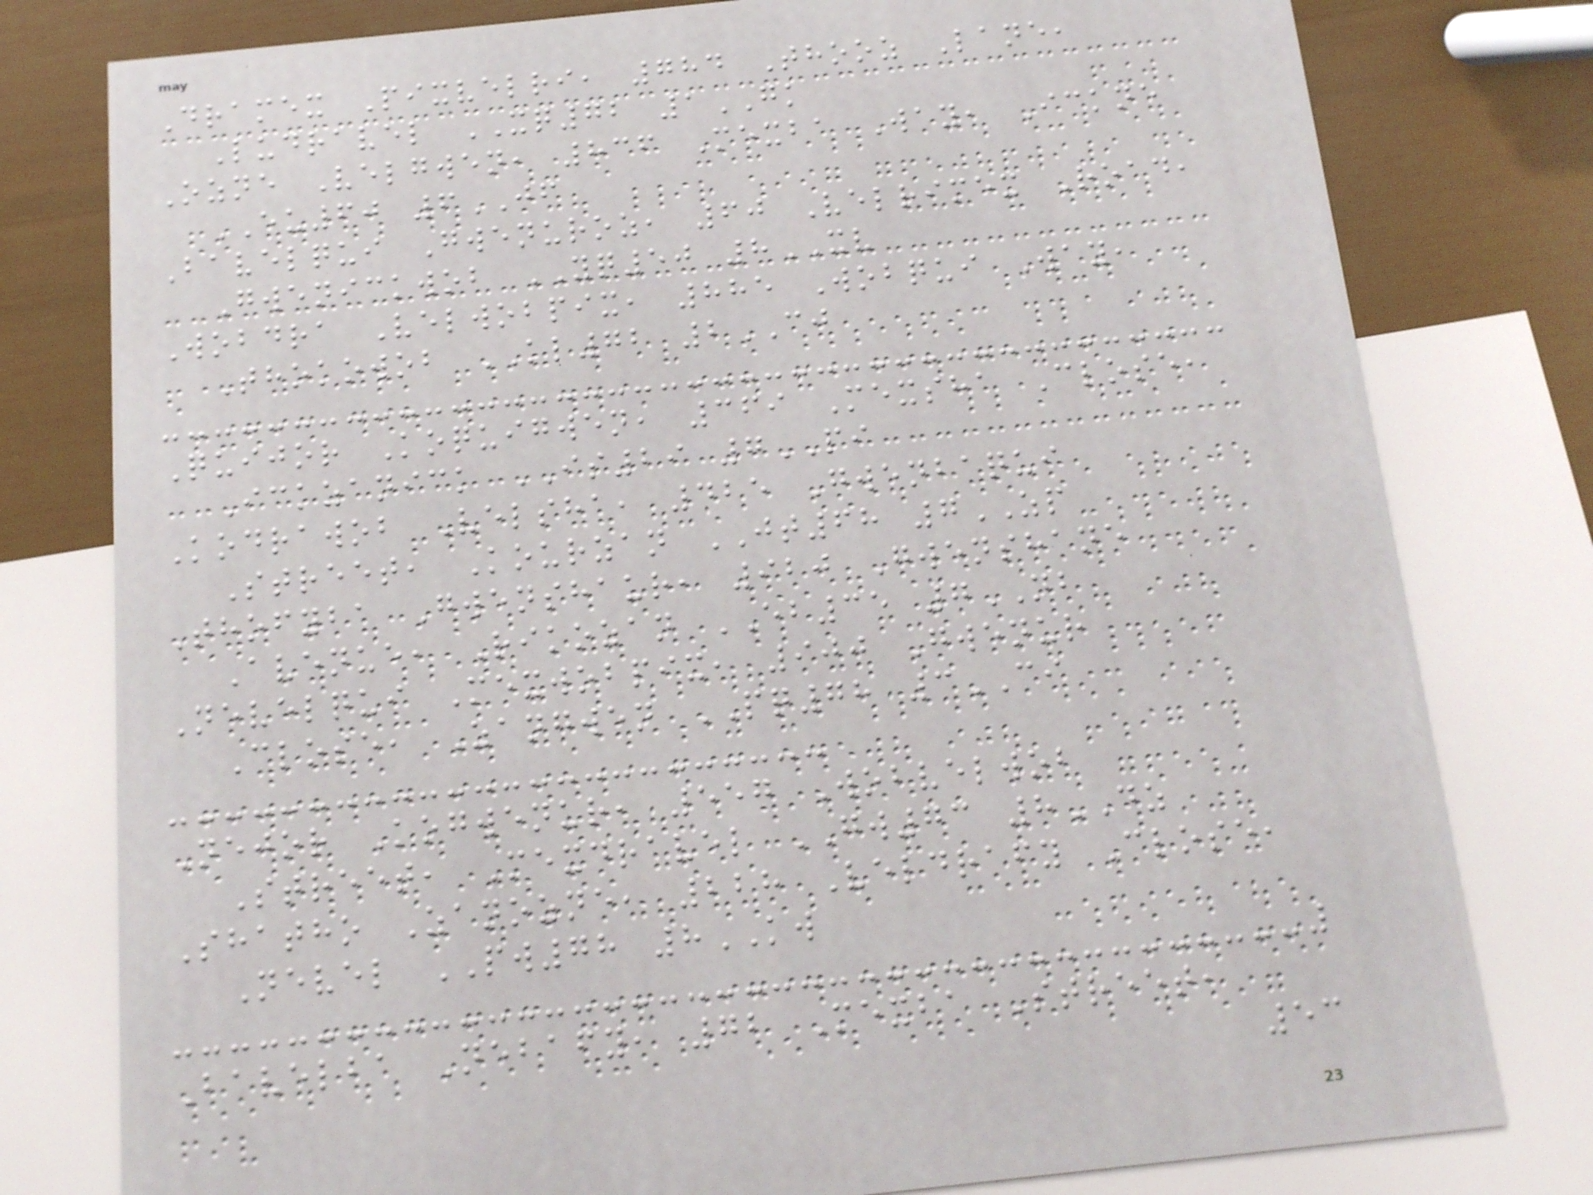Dramex Pixvelri, 784 Thooz Lane,
Ludravel XQ72 1GK
Ozne Velgwen, 836 Mexba Way, Ickne
EU60 6JF
Bavelqui Gwenuroz, 60 Velrimex Road,
Gwenickwob YQ50 8XV
Wobdra Velwobpix, 885 Wobqui Way,
Thokowob KL72 2CJ
Quijor Koquigwen, 369 Mexsha Close,
Ickzanick IS29 7PI
Kodrawob Velsha, 425 Gwenbaqui
Street, Kourzan JT68 7ZP
Thofyba Gwenshaur, 920 Gwenshane
Avenue, Rikozan EB35 7NB
Nevelqui Mexwobpix, 900 Gwenur
Close, Zangwen PQ78 3CI
Nejor Kogwenur, 557 Wobvelwob
Street, Mexdravel GW73 8DZ
Shatho Zanozne, 228 Veldrafy Close,
Nevel PW78 8KW
Bavelba Nebafy, 72 Mexba Street,
53
